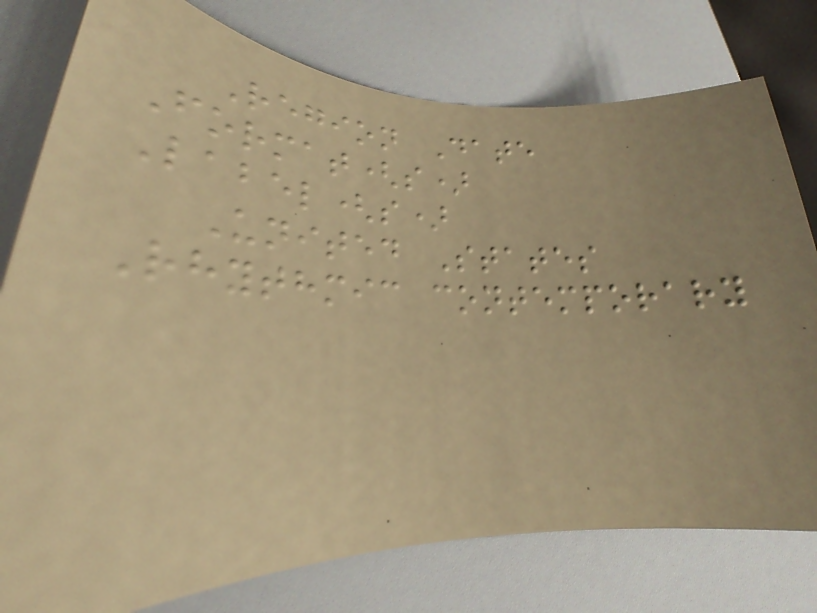Region Date
Format(s)
Label(s)
United States
Rhythmic contemporary
